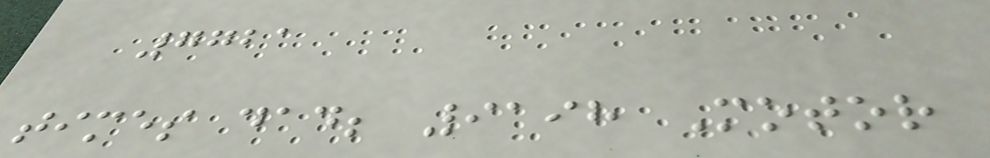7721
times dad; 9198 Motor
